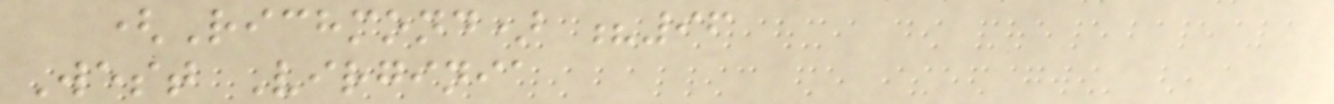(Richmond) ?96
West Virginia
